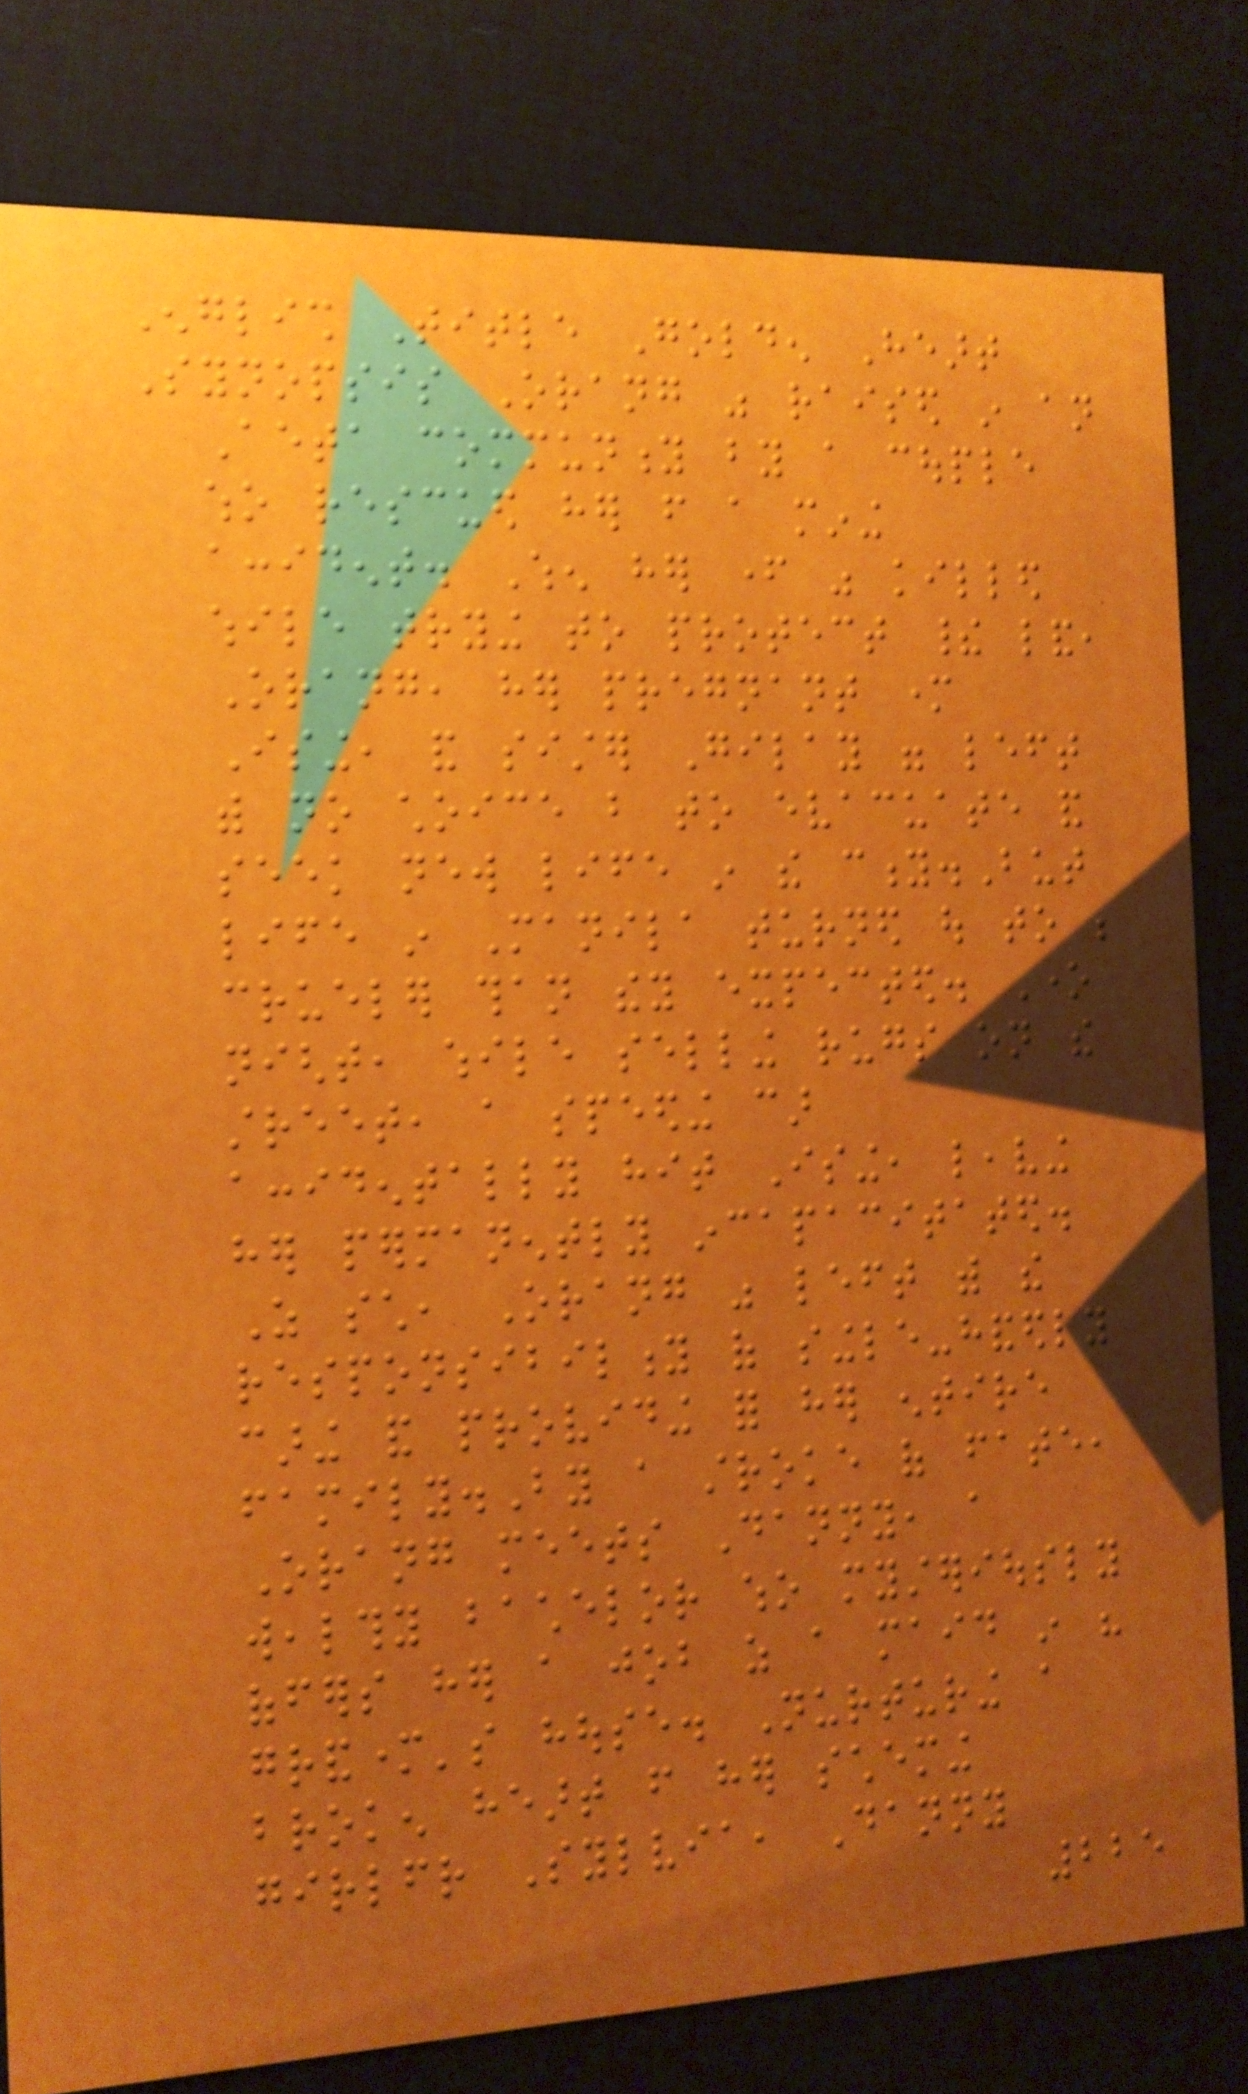English Title Golden Heart
Synopsis Orang was raised in an
Aeta community by a couple
who rescued her from a mining
accident. When her father was killed
while trying to protect their land,
Orang, her pregnant mother
Ising, and sister Gilay were left
with no choice but to evacuate and
seek new life in the city.But
life in Manila turned out to be
crueler than they expected. One
night, while selling rugs on the
street, a speeding car
accidentally hit Ising, leaving
her permanently incapacitated.
As such, Orang was left with the
responsibility of single-handedly
caring and providing for her entire
family.By a stroke of fate,
Orang meets Danny, a
wealthy bachelor who mysteriously
offers her a job as a maid in his
grandmother's house. Nurturing a
broken heart from her scheming
girlfriend Sylvia, Danny
225
